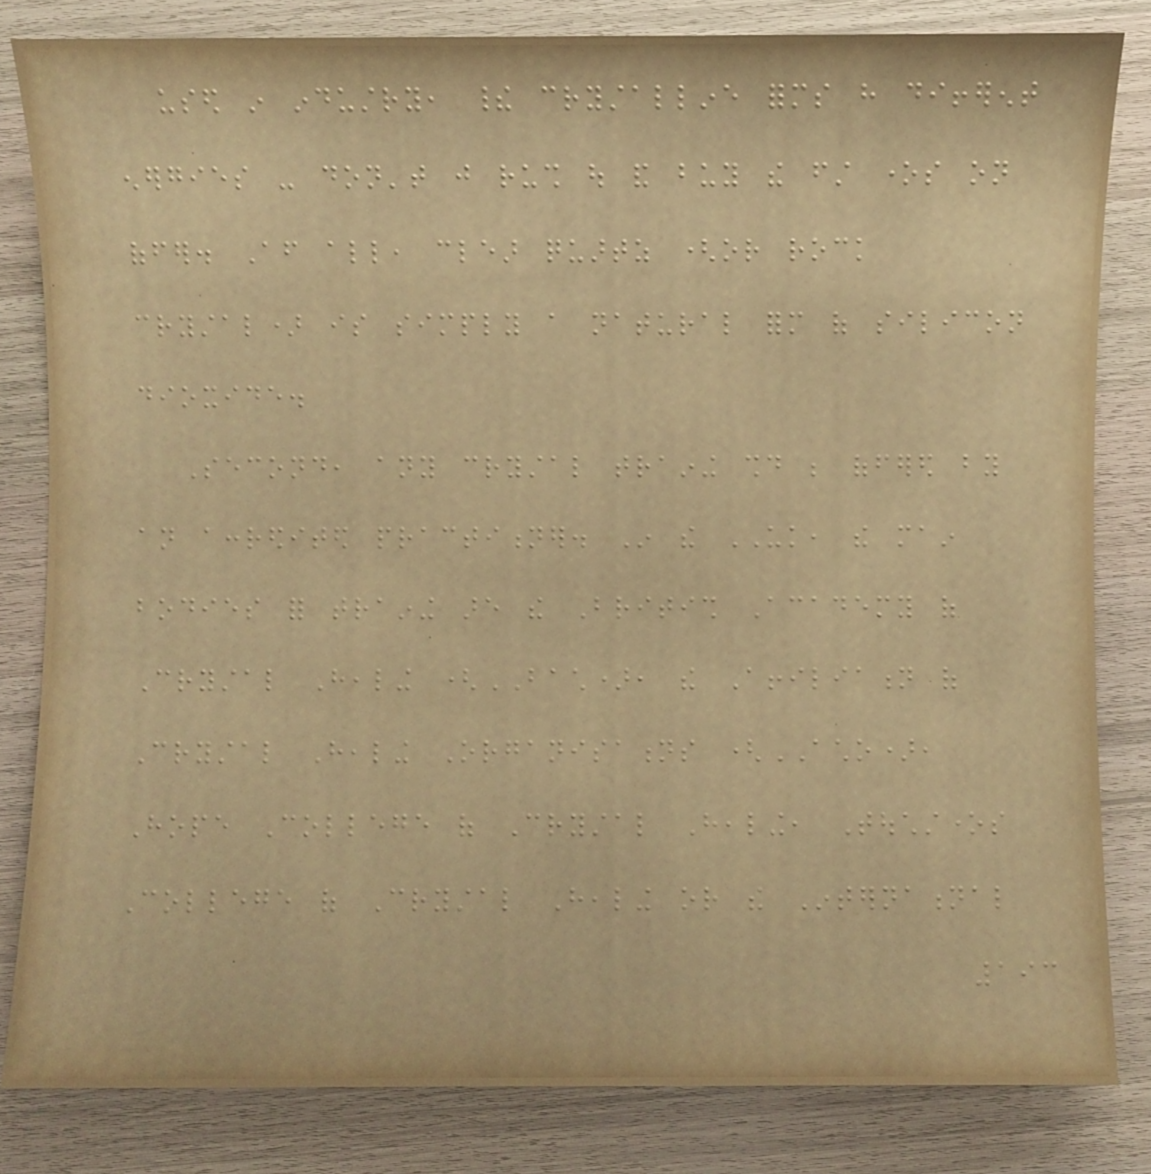used in industry, their crystalline forms have different
energies - don't just rush out and buy the first ones on
offer. After all, clear quartz (or rock
crystal) is simply a natural form of silicon
dioxide.
Second, any crystal training should be offered by
an accredited practitioner. In the UK, the main
bodies for training are the British Academy of
Crystal Healing (BACH), the Affiliation of
Crystal Healing Organisations (ACHO),
Hope College of Crystal Healing, Touchstones
College of Crystal Healing or the International
193
